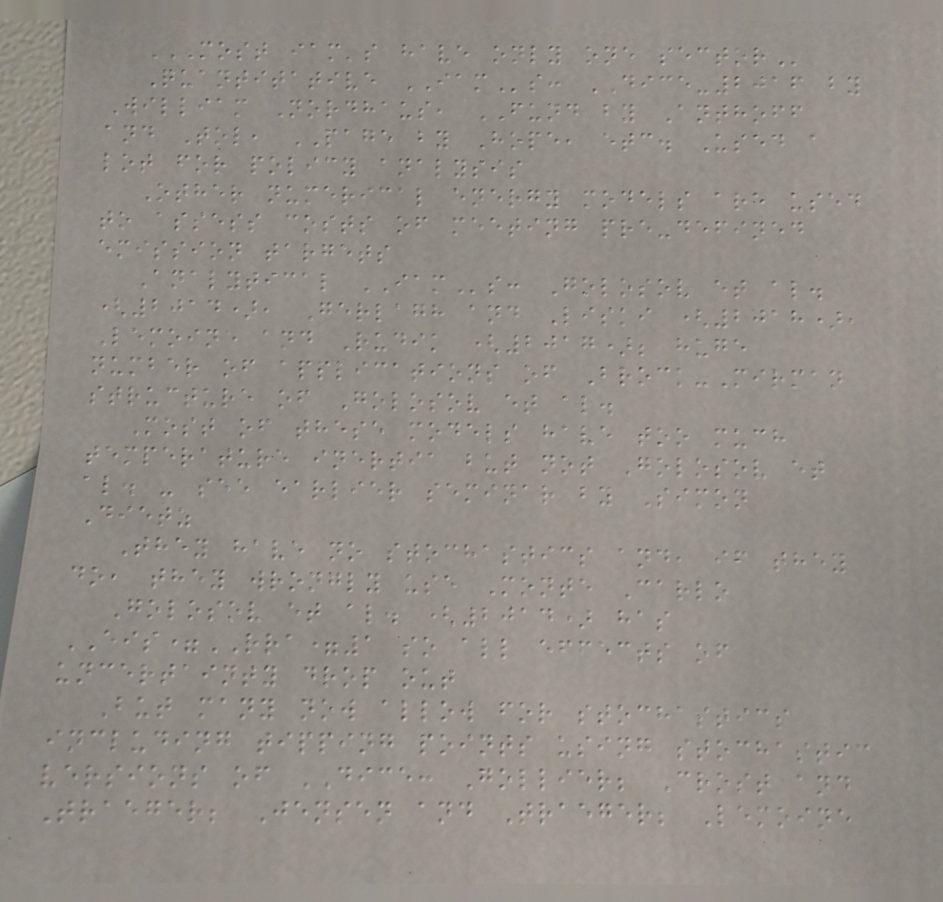MOST IAM'S HAVE ONLY ONE SECTOR
Quantitative IAMs: DICE-2016 by
William Nordhaus, FUND by Anthoff
and Tol, PAGE by Hope, etc. Used a
lot for policy analysis
Other numerical energy models are used
to assess costs of meeting pre-defined
emission targets
Analytical IAMs: Golosov et al.
(2014), Gerlagh and Liski (2018),
Lemoine and Rudik (2017); huge
number of applications of Brock-Mirman
structure of Golosov et al.
Most of these models have too much
temperature inertia but not Golosov et
al. - see earlier seminar by Simon
Dietz
They have no stochastics and, if they
do, they wrongly use Monte Carlo
Golosov et al. (2014) has
EIS=RRA=1 so all effects of
uncertainty drop out
But many now allow for stochastics
including tipping points using stochastic
versions of DICE: Gollier; Crost and
Traeger; Jensen and Traeger; Lemoine
